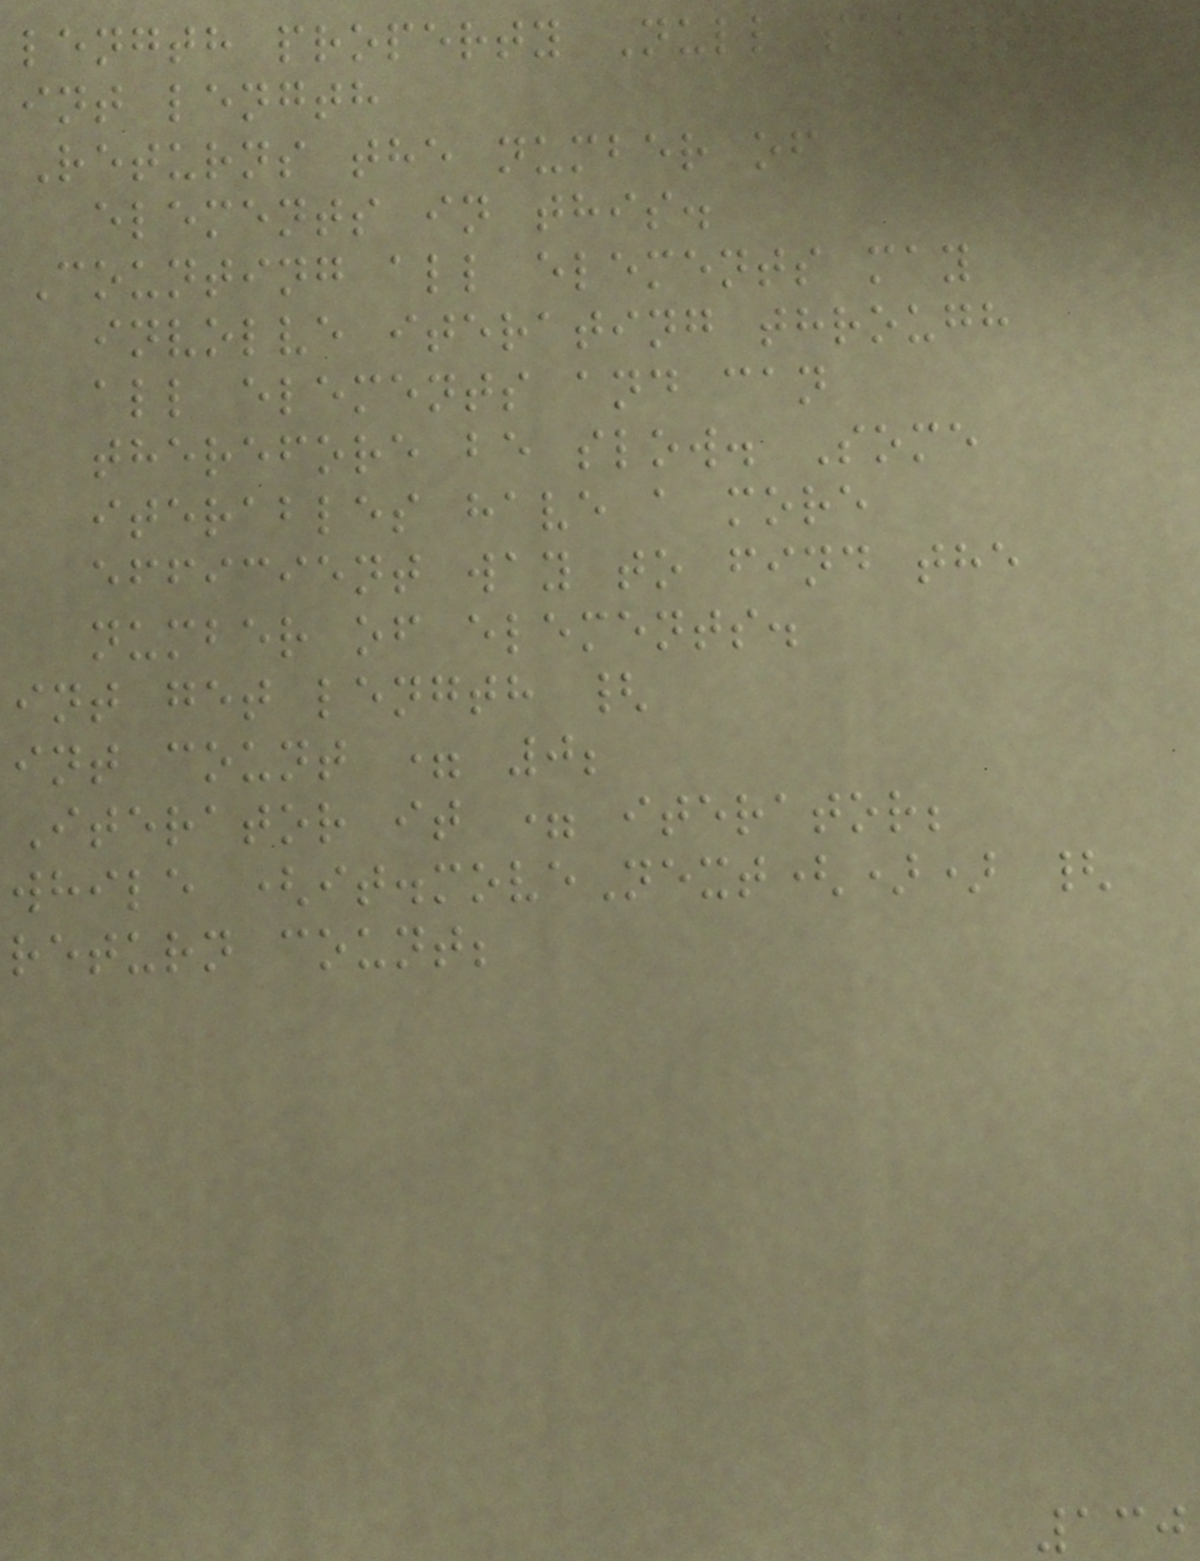length property Null safety
int length
Returns the number of
elements in this.
Counting all elements may
involve iterating through
all elements and can
therefore be slow. Some
iterables have a more
efficient way to find the
number of elements.
int get length {
int count = 0;
Iterator it = iterator;
while (it.moveNext()) {
return count;
130
